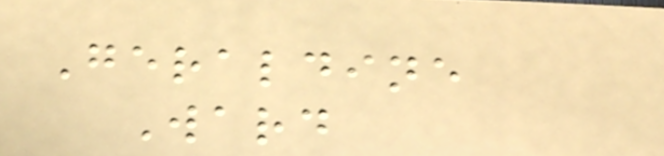Geraldine
Ward
